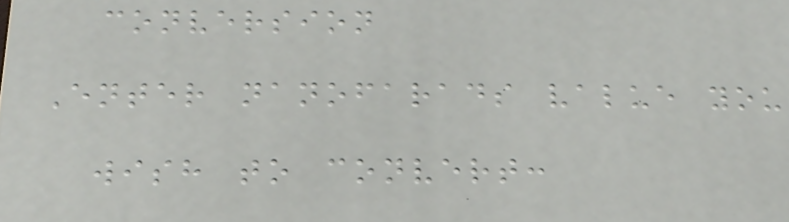conversion
Enter nanofarads value you
wish to convert:
